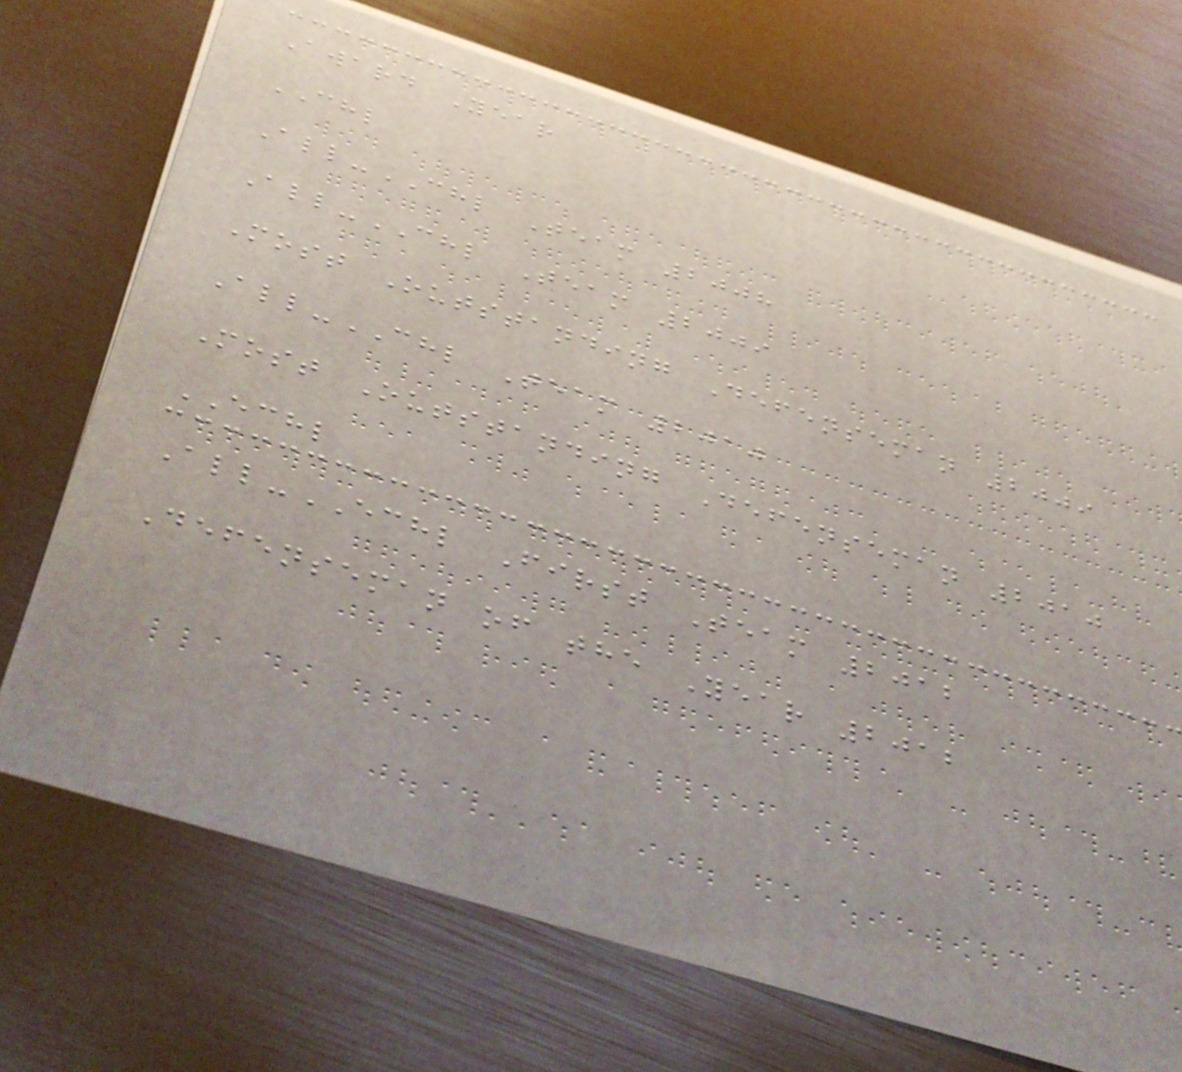Award Year
CHL
All-CHL Team 2008
All-CHL Team 2009
Most Outstanding Defenseman 2009
All-CHL Team 2010
Most Outstanding Defenseman 2010
ECHL
All-ECHL First Team 2012
Defenseman of the Year 2012
